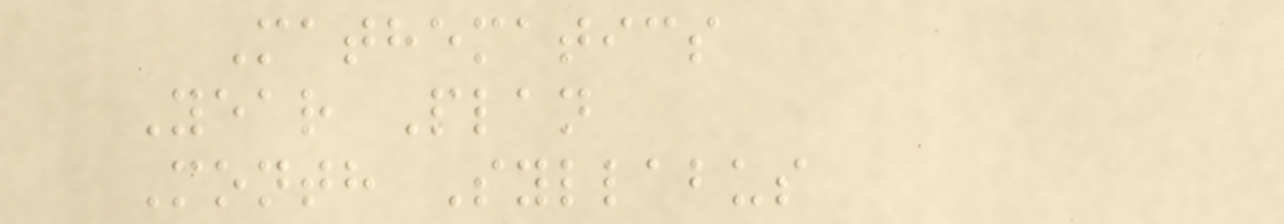Mathematics
Year Plan
Month Syllabus
